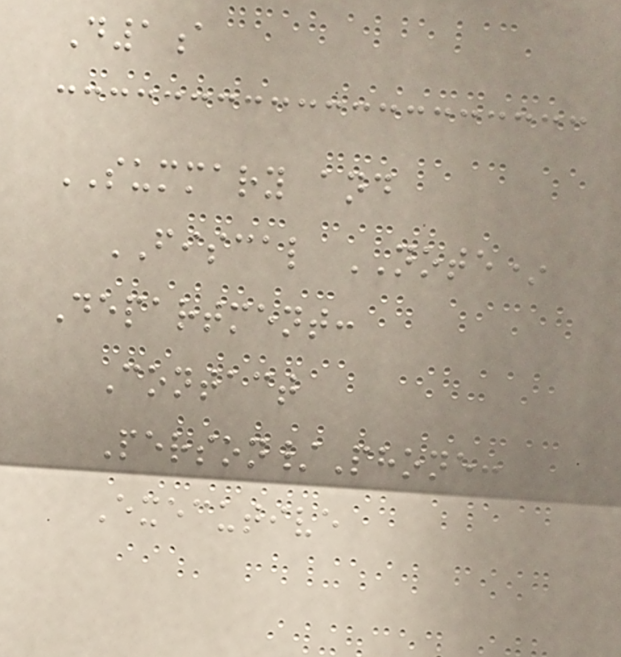D1a
SUMMARY and
FISCAL NOTE*
Department:
Contact
Person/Phone:
Executive
